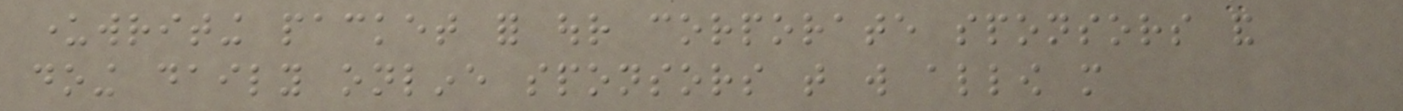underwriting packet for our corporate sponsors and
doing daily online sponsors that will allow more
